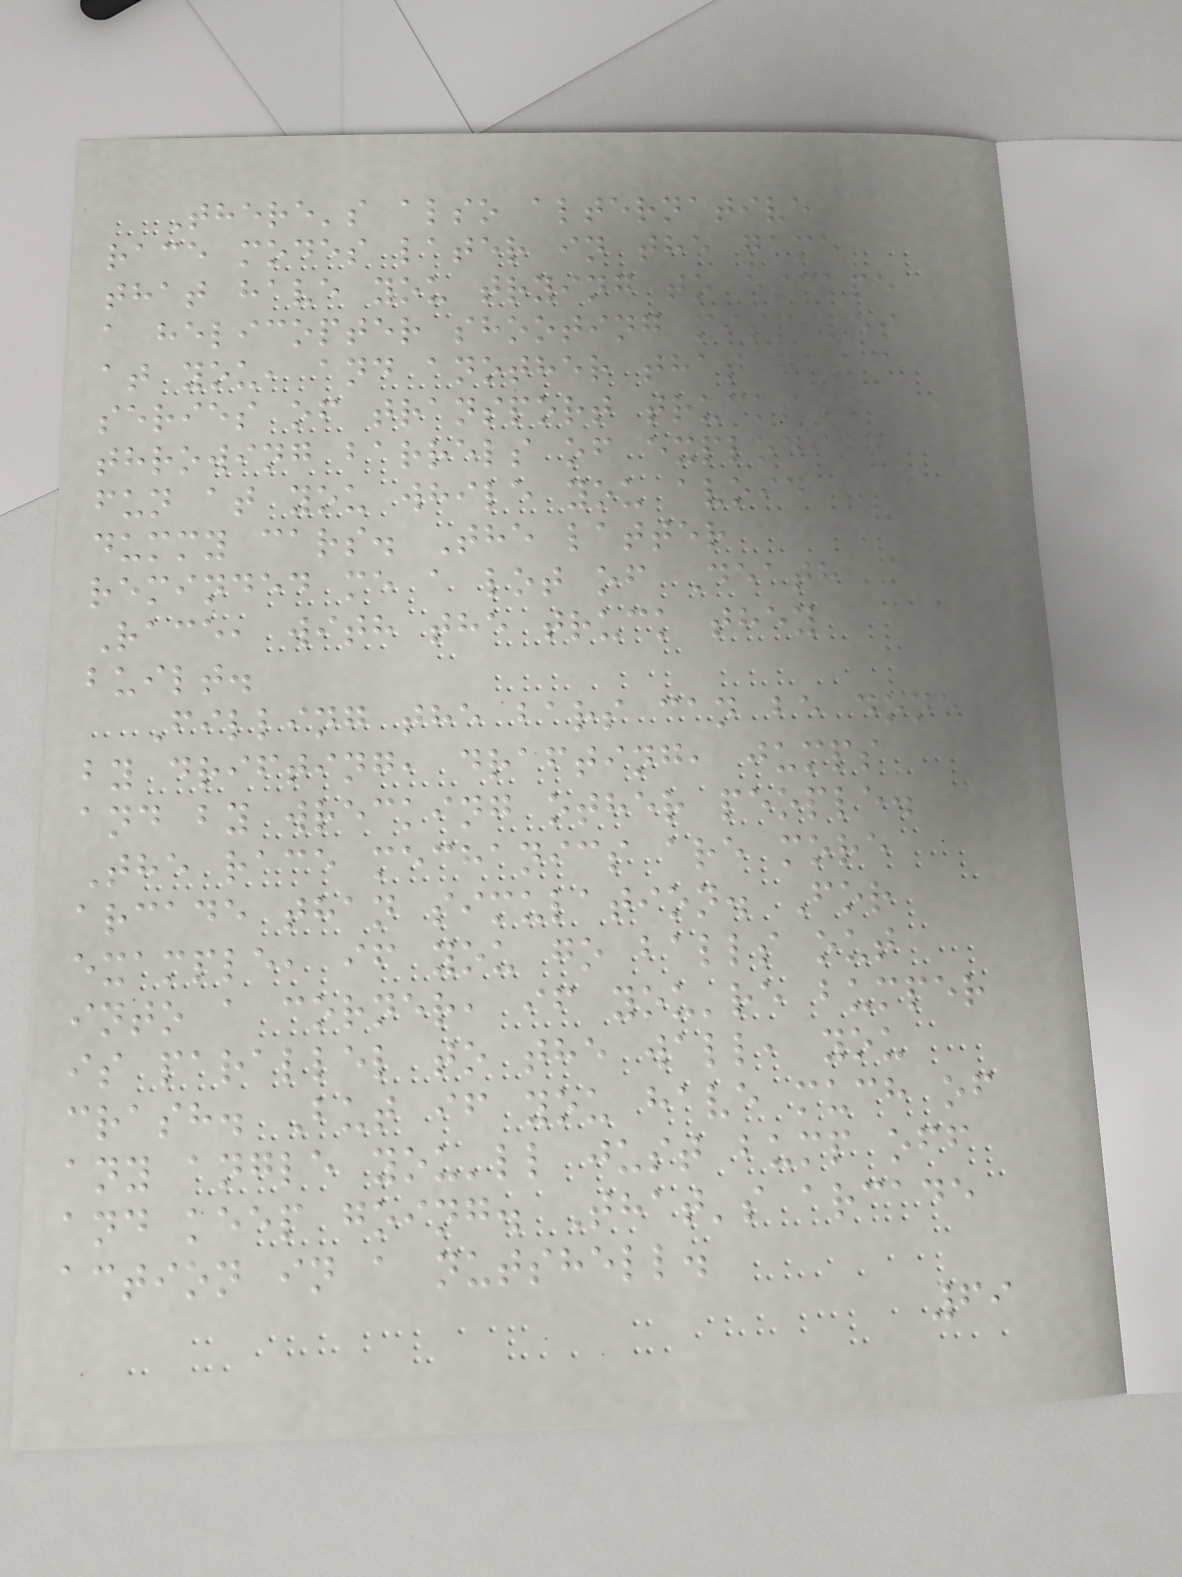There's also alternative
race modes later in the game
that have you trying to escape
a helicopter shooting missiles
at you, and another that has a
series of transport trucks
throwing barrels of exploding
fun at you while you avoid
dummy cars. The latter
reminded me a lot of Death
Race, with the truck they
built.
Filling the bars can be done
by drifting, drafting, jumps
and by wrecking other people.
The race mechanics are more
arcade than simulation. For
example, if you go balls out
into a corner, if you're bumper
is parallel to the wall, you
crash. But if you have much of
any angle you'll just bump off
and keep going. That's arcade
action in a nutshell.
69
